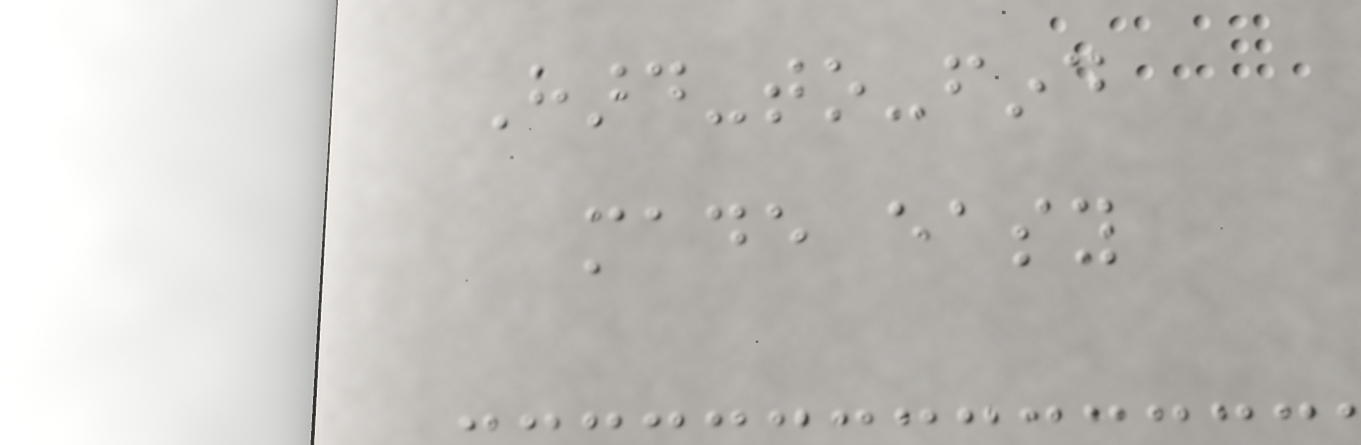Hard-to-find
made easy
